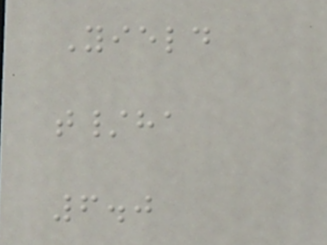Yield
t/ha
6.0
